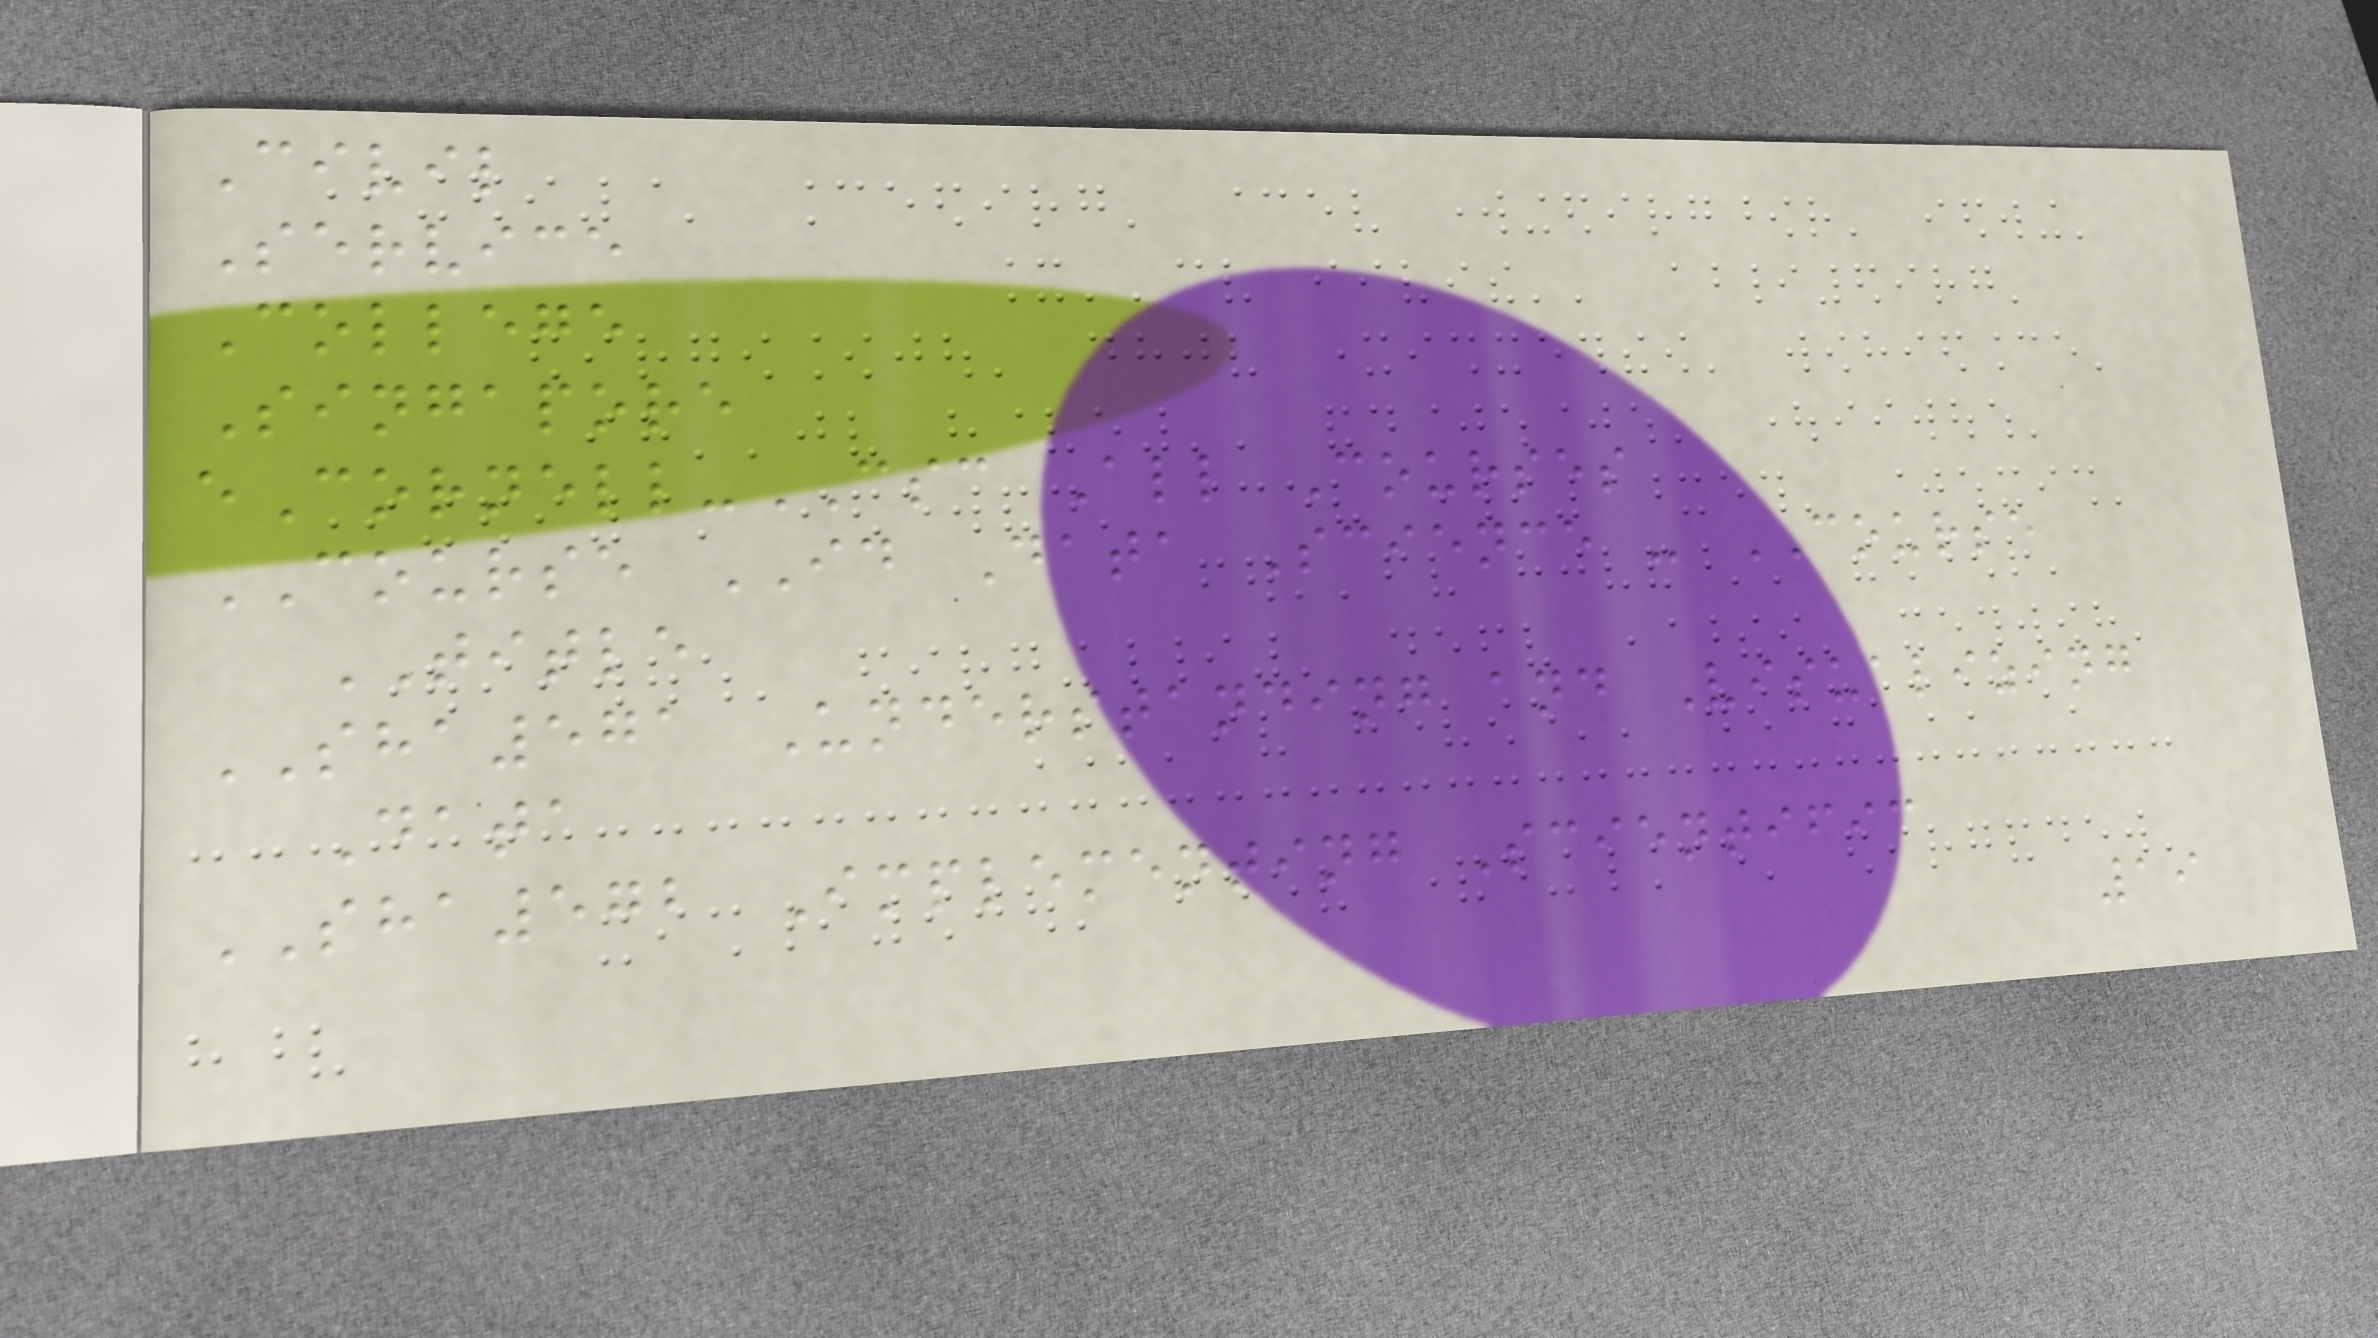Civil
Service
College
Singapore
eCornell-CSC All Courses
COURSE ID Data Science - COURSE
TITLE
SHA571 Understanding and Visualizing
Data
SHA572 Implementing Scientific
19
